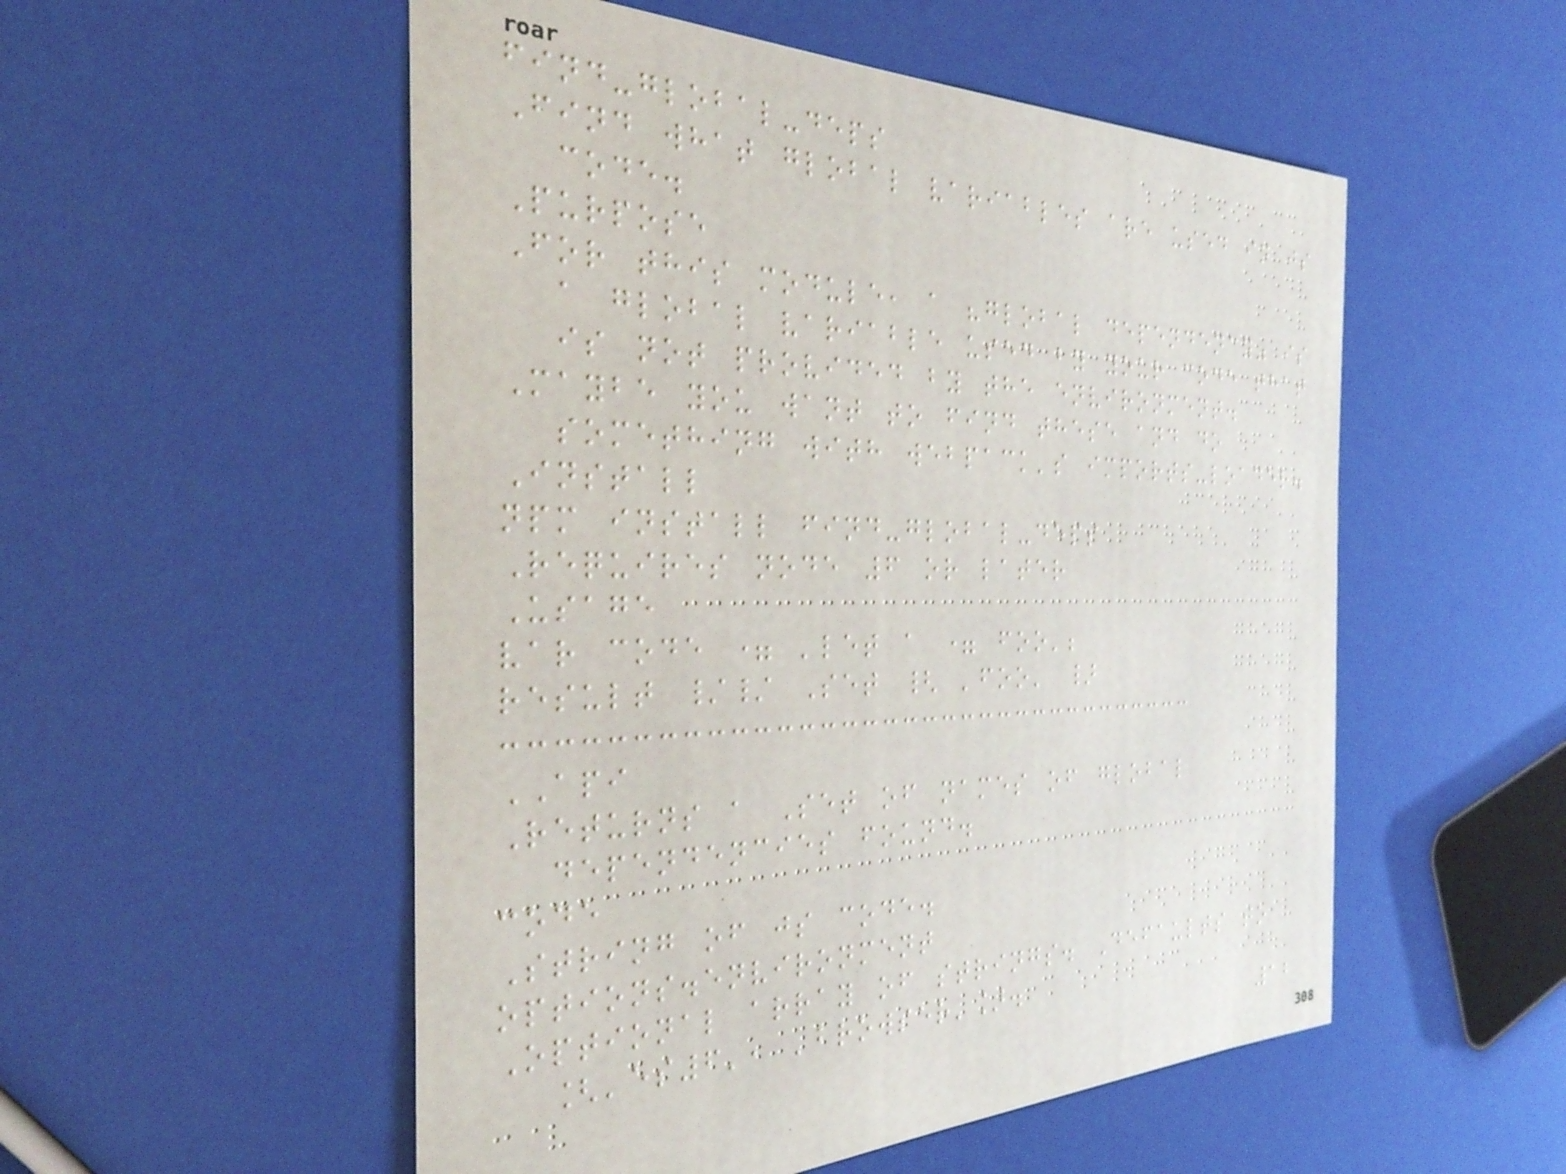find-global-deps
Find what global variables are used in js
code.
Purpose
For this module, a "global dependency" is
a global variable used by your code that
is not provided by the environment.
Maybe you want to find these and do
something with webpack's imports-loader.
Install
npm install find-global-deps
Requires node 6 or later
Usage
var code = 'let a = foo';
result // Set { 'foo' }
API
Returns a Set of names of global
dependencies found.
code
String of js code.
options.environment
Optional array of strings. Defaults to
['es6', 'browser'].
12
